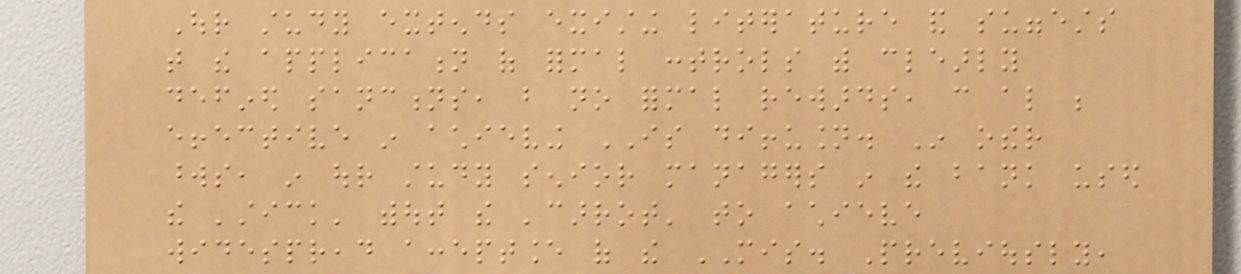Our study extends existing literature and suggests
that the application of formal controls with clearly
defined sanctions, but no formal rewards, can also be
effective in achieving IS diffusion. In other
words, in our study senior managers in the bank used
the 'stick' without the 'carrot' to achieve
widespread acceptance of the MIS. Previously,
